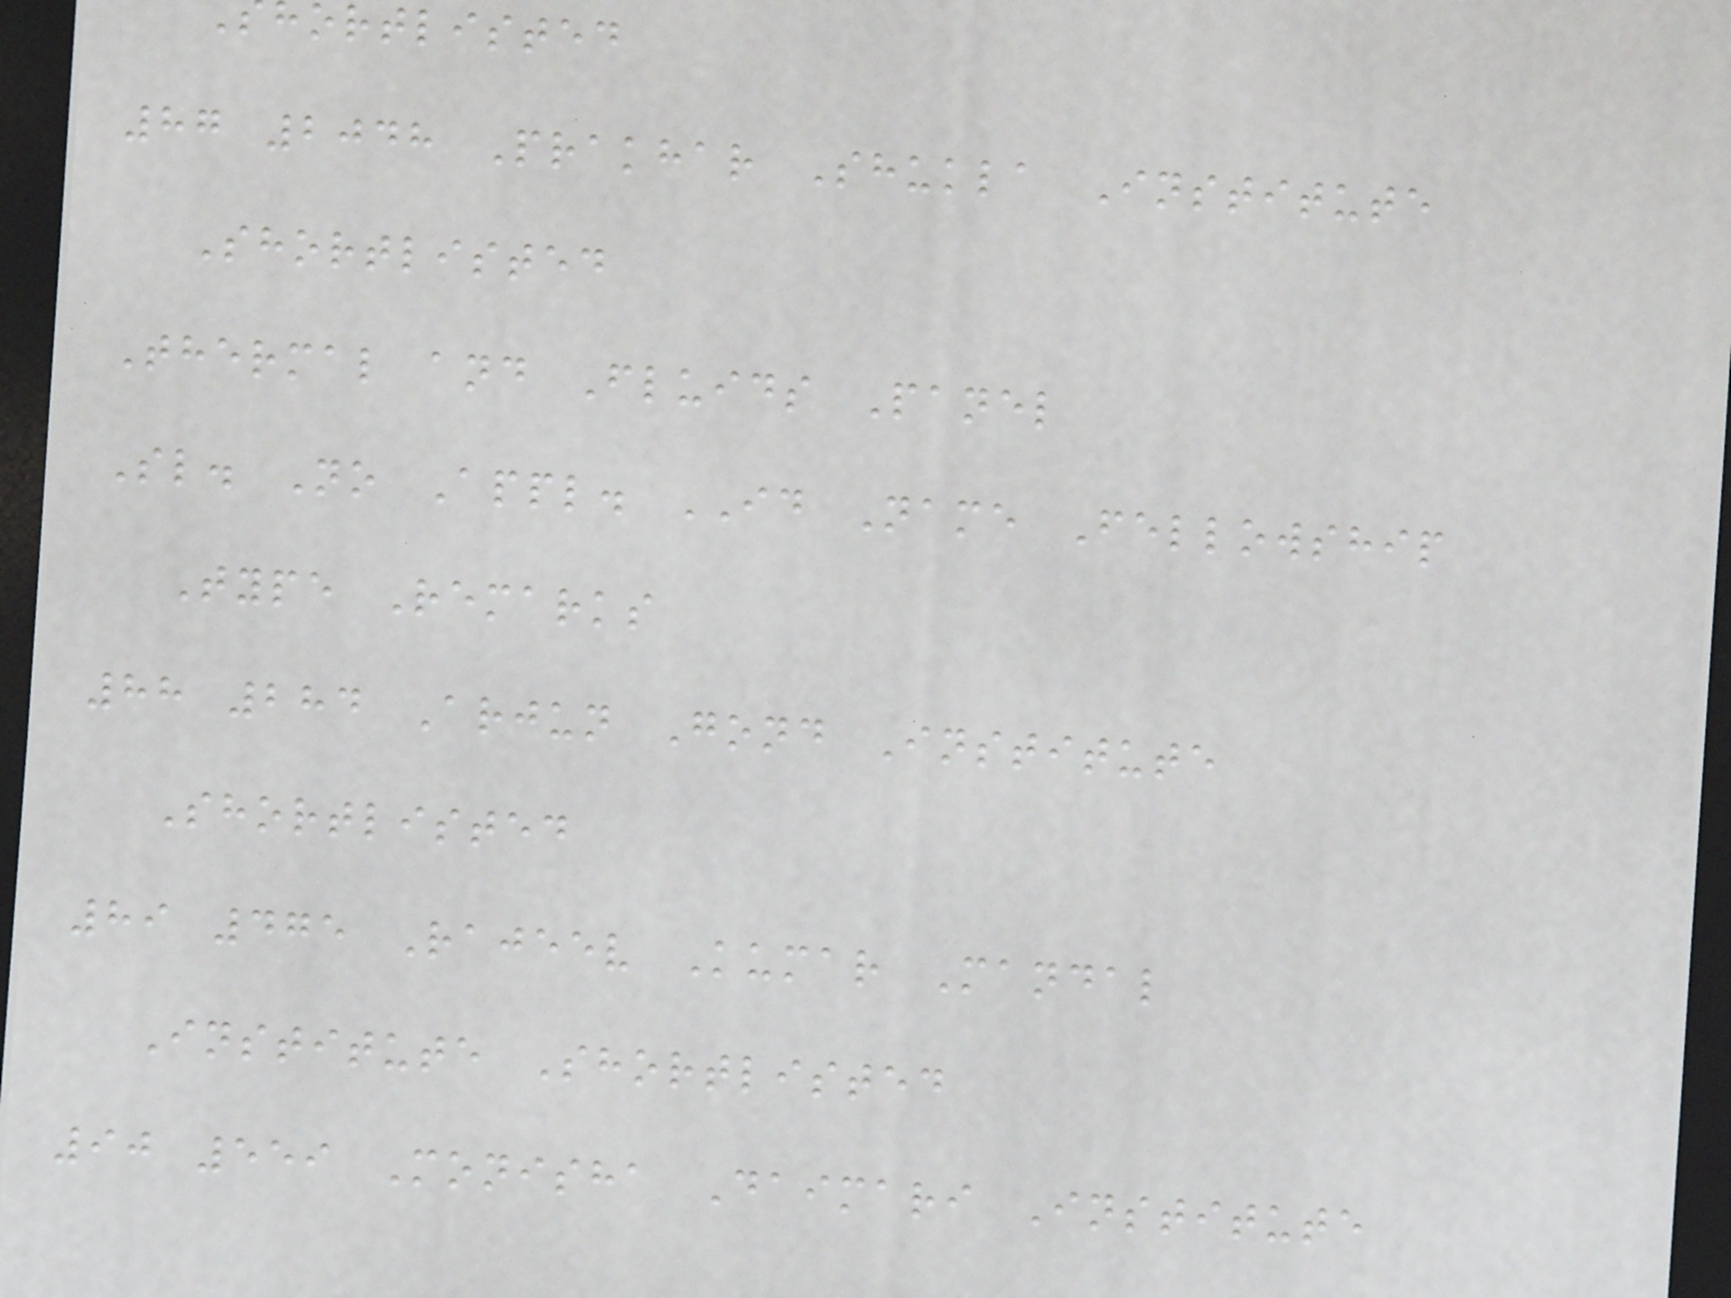ortlisted
87 2048 Prakhar Shukla Institute
Shortlisted
Thermal and Fluids Panel
Sl. No Appl. ID Name Fellowship
Type Remarks
88 284 Arjun Gond Institute
Shortlisted
89 475 Rajeev Kumar Mandal
Institute Shortlisted
90 559 Monisha Daimari Institute
